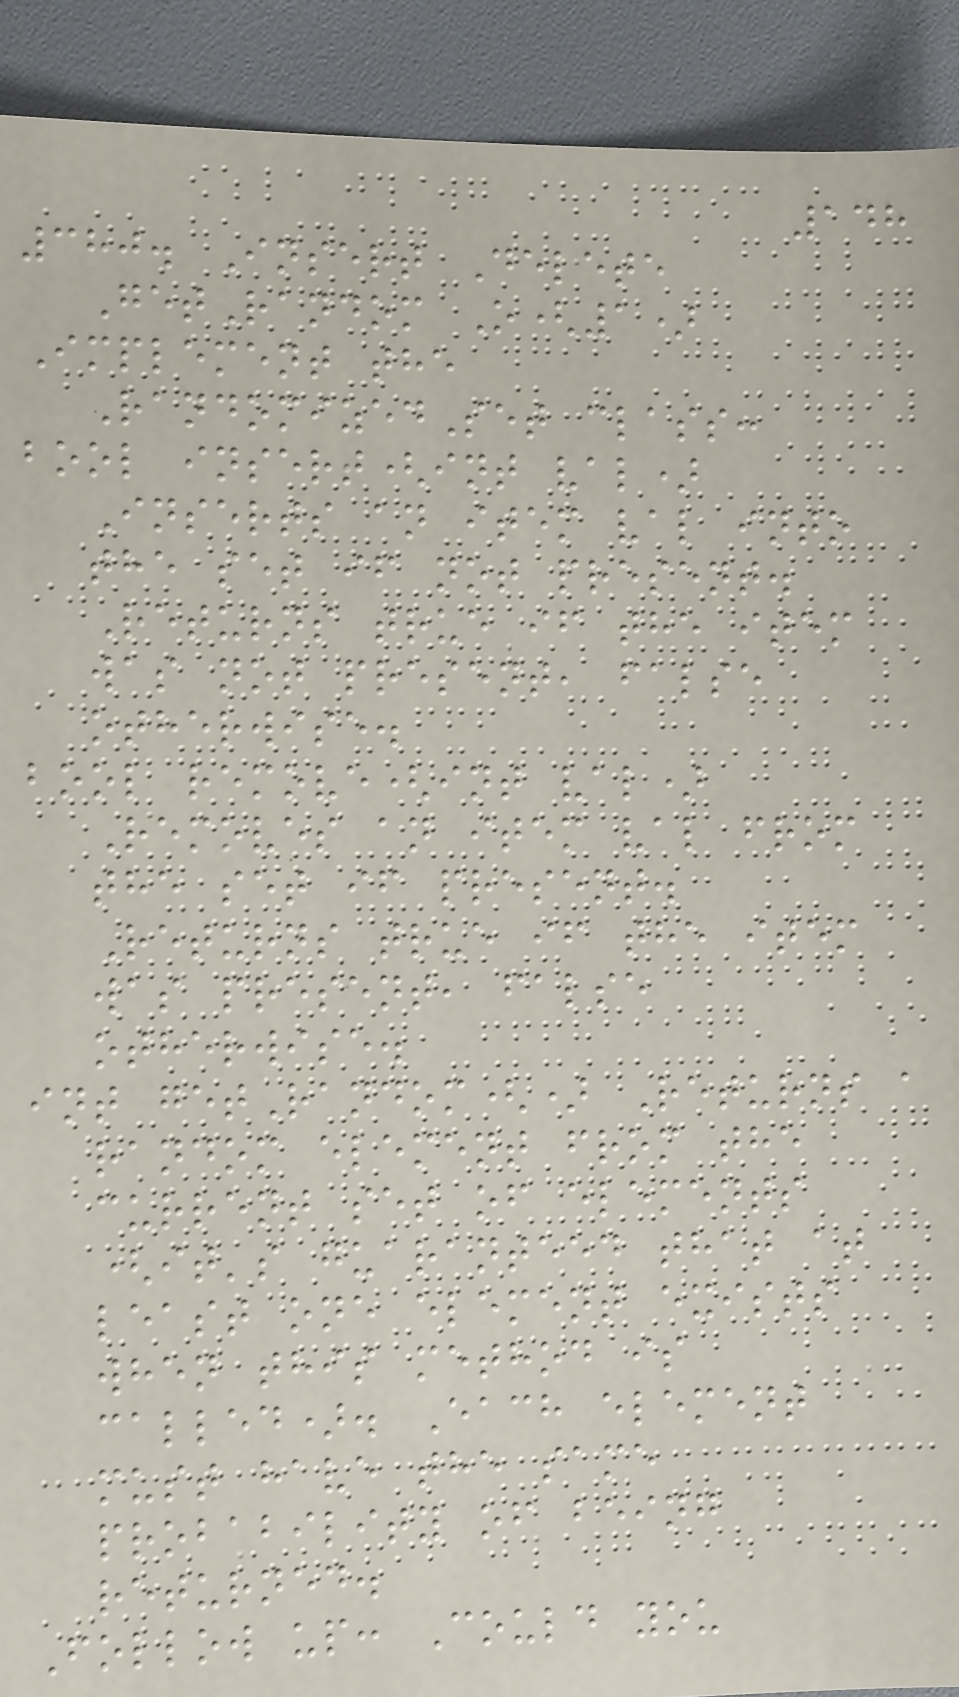148
380. Insert Delete
GetRandom O(1)
Implement the
RandomizedSet class:
bool insert(int val)
Inserts an item val into
the set if not present.
Returns true if the item
was not present, false
otherwise.
bool remove(int val)
Removes an item val from
the set if present.
Returns true if the item
was present, false
otherwise.
int getRandom() Returns a
random element from the
current set of elements
(it's guaranteed that at
least one element exists
when this method is
called). Each element
must have the same
probability of being
returned.
Follow up: Could you
